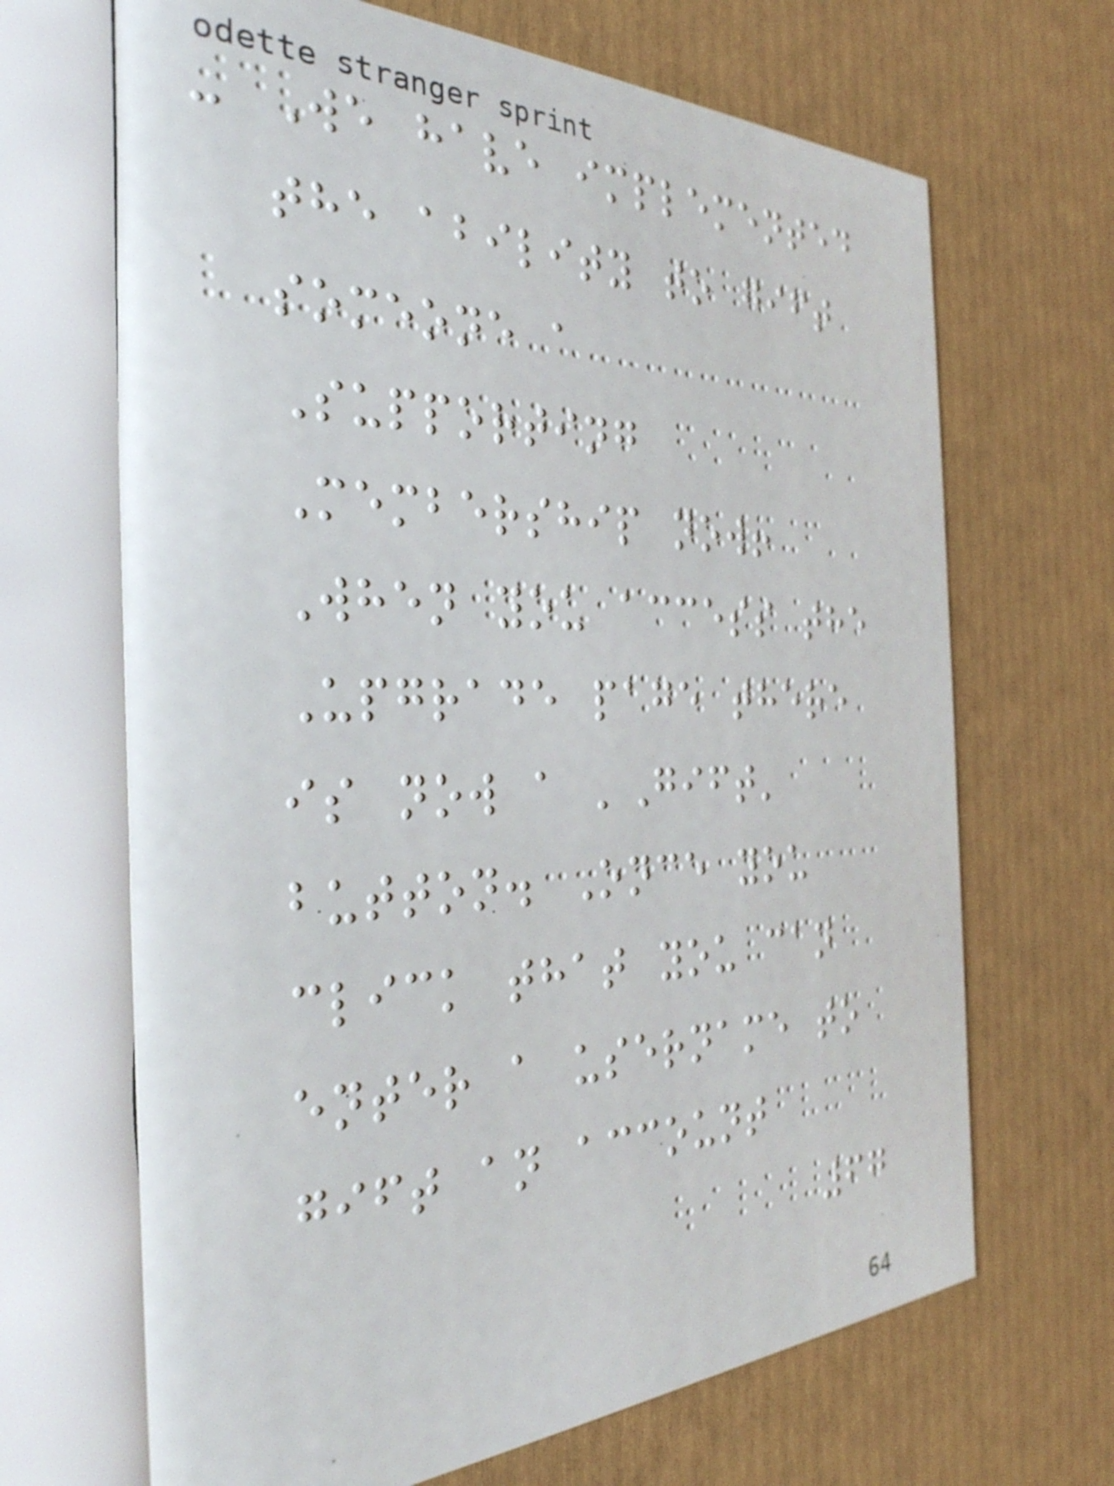- We have implemented
the ability to gift
someone a
Supporting
Membership now!
When you access the
Upgrade page there
is now a 'Gift'
button. Once you
click that you can
enter a username to
gift an account
67
